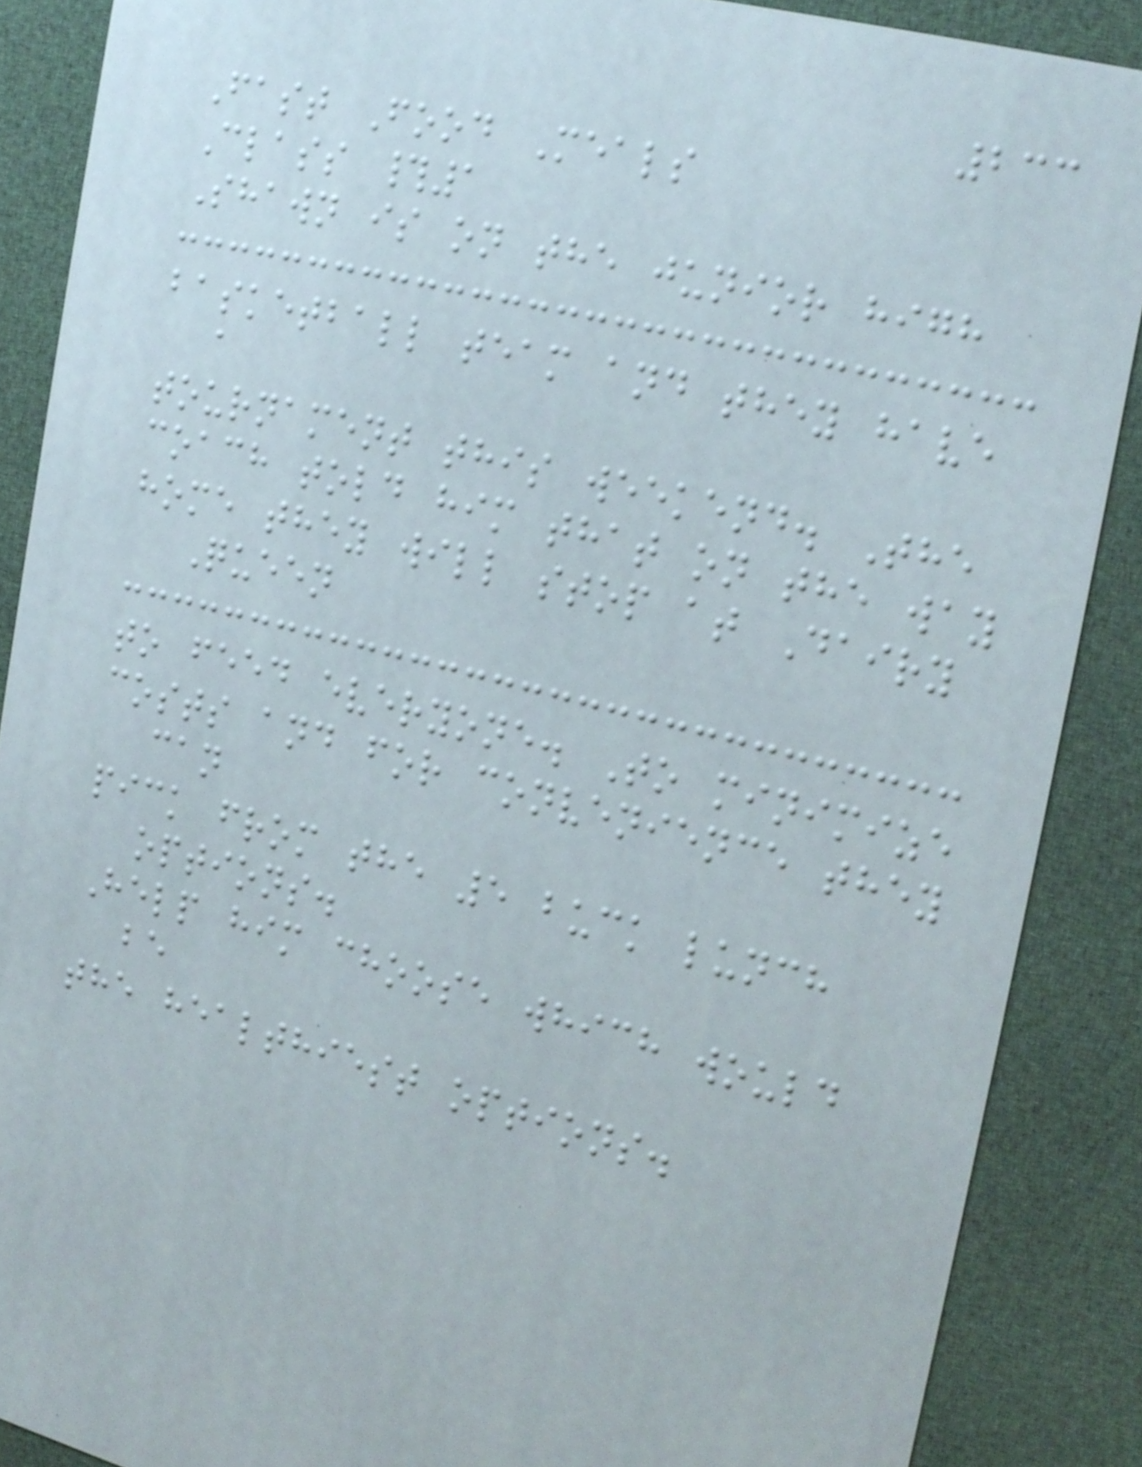233
Fast Food Meals
Class #1
Shawn is on the junior high
basketball team and they have
a
tournament this weekend. The
coach told him that on the way
home they will stop at Dairy
Queen
to feed everyone. To minimize
costs and for convenience they
can
pick from the 5 buck lunch
options.
Help him choose which would
be
the healthiest options.
